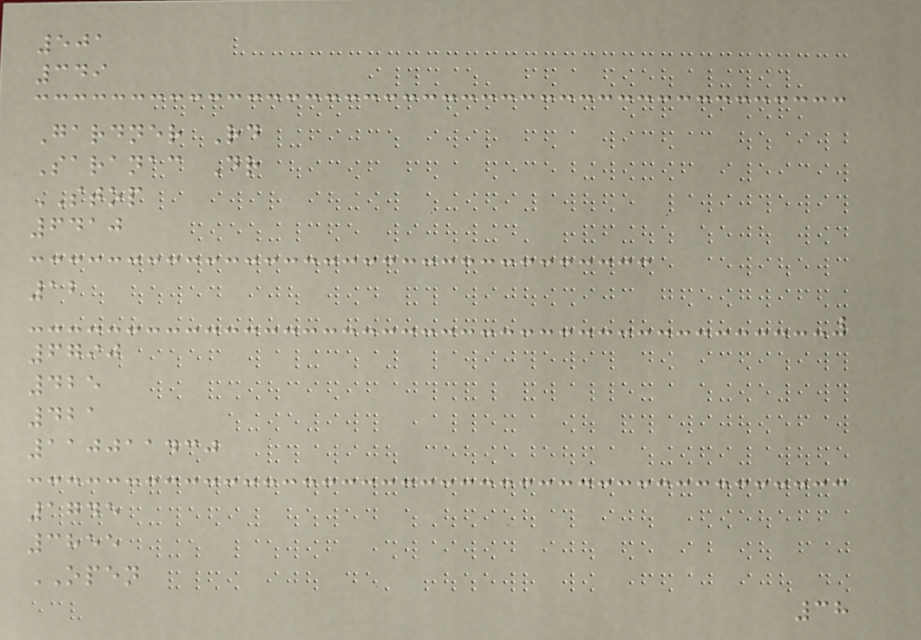501
349
Gardner Rd
Saranac Dr
STOP
6410
12
6790
425
421
110011430
1745
3855
OPEN
38
